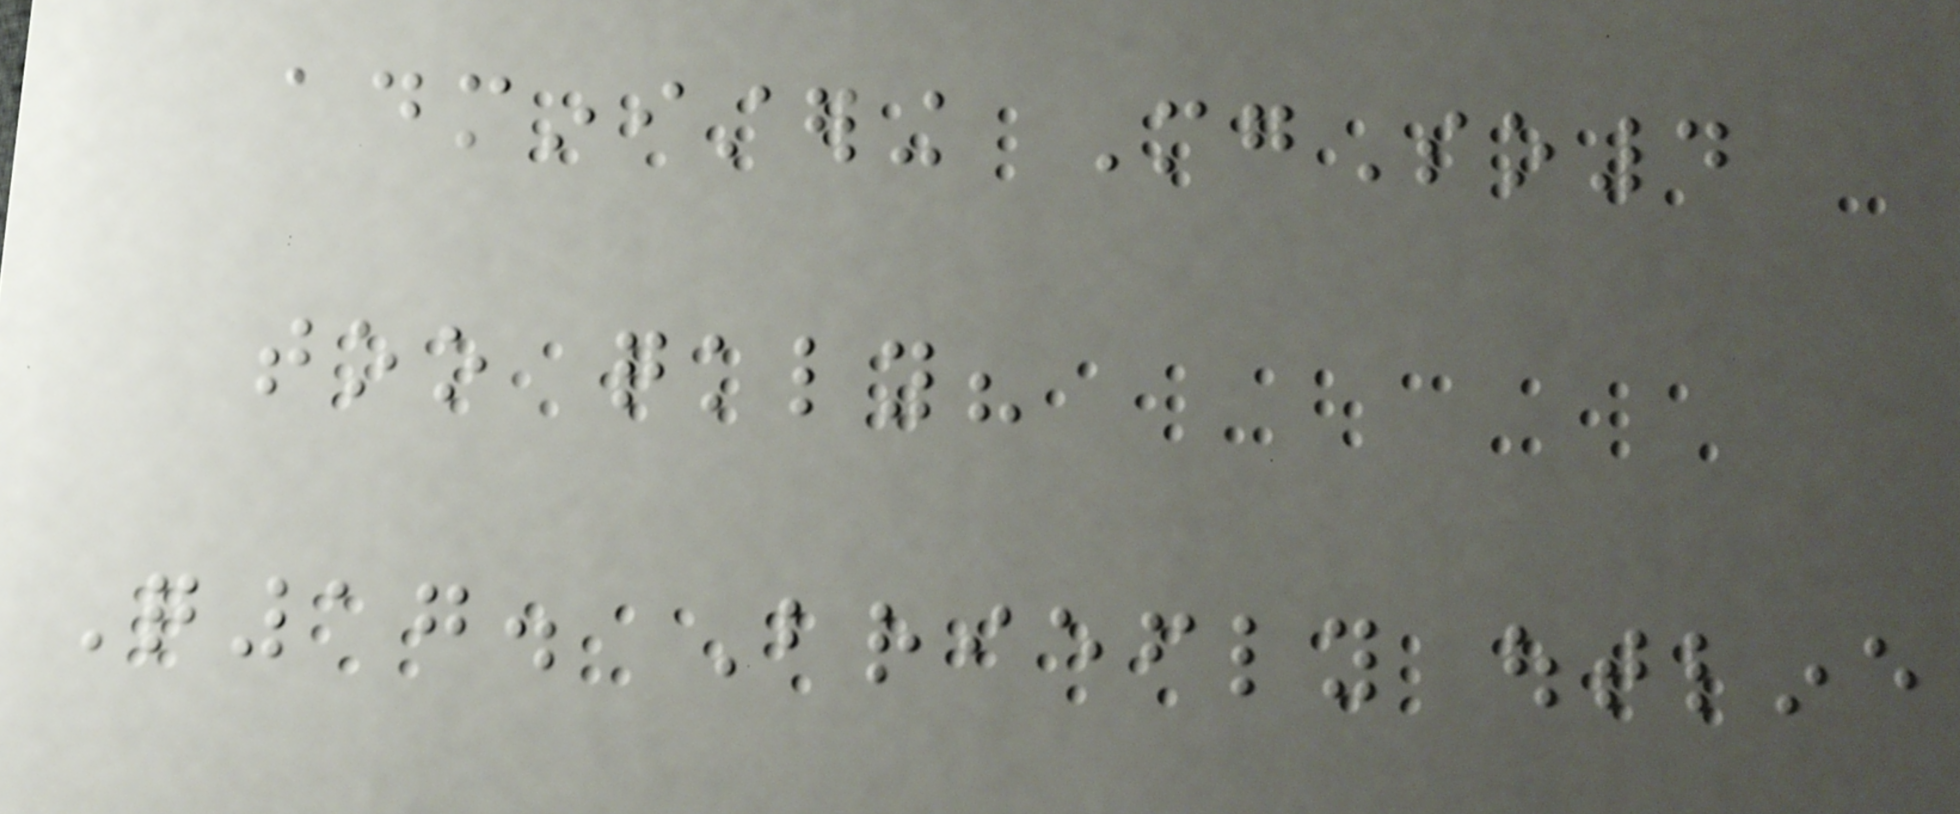administering MgSo4
too quickly?
Q17. Briefly outline
